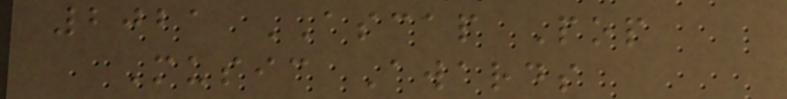2021 ASCAP Pop
Music Awards
